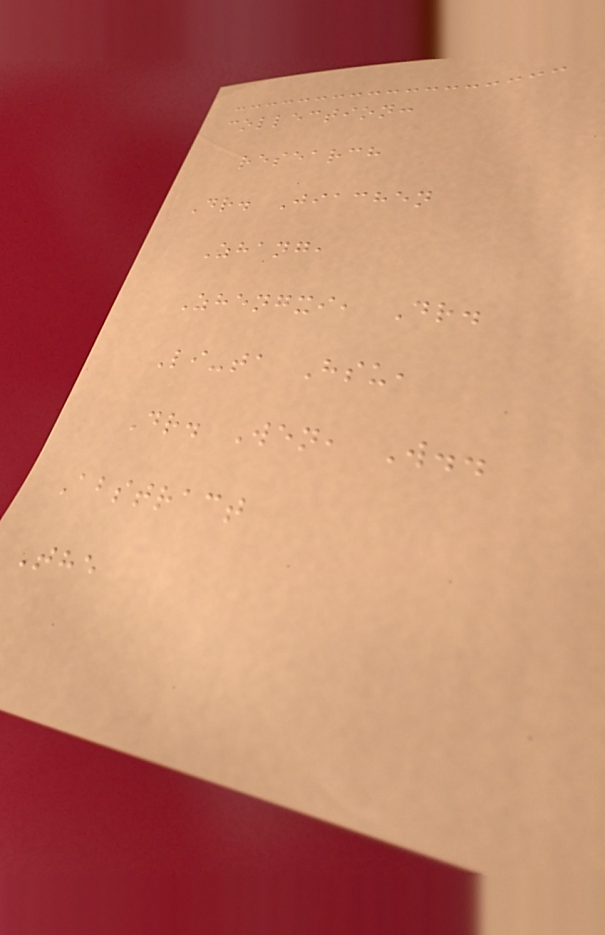collection:
research
Dr. Jiachen
Zhang,
Zhengxi, Dr.
Li-ta Hsu,
Dr. Wen, W..
Abstract
The
